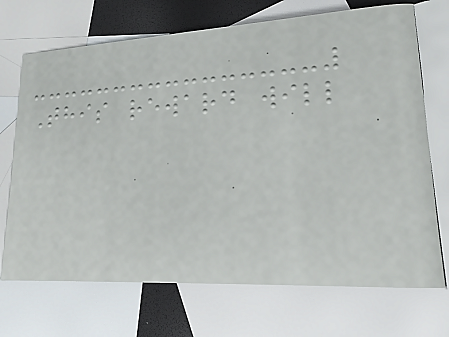This reward will
